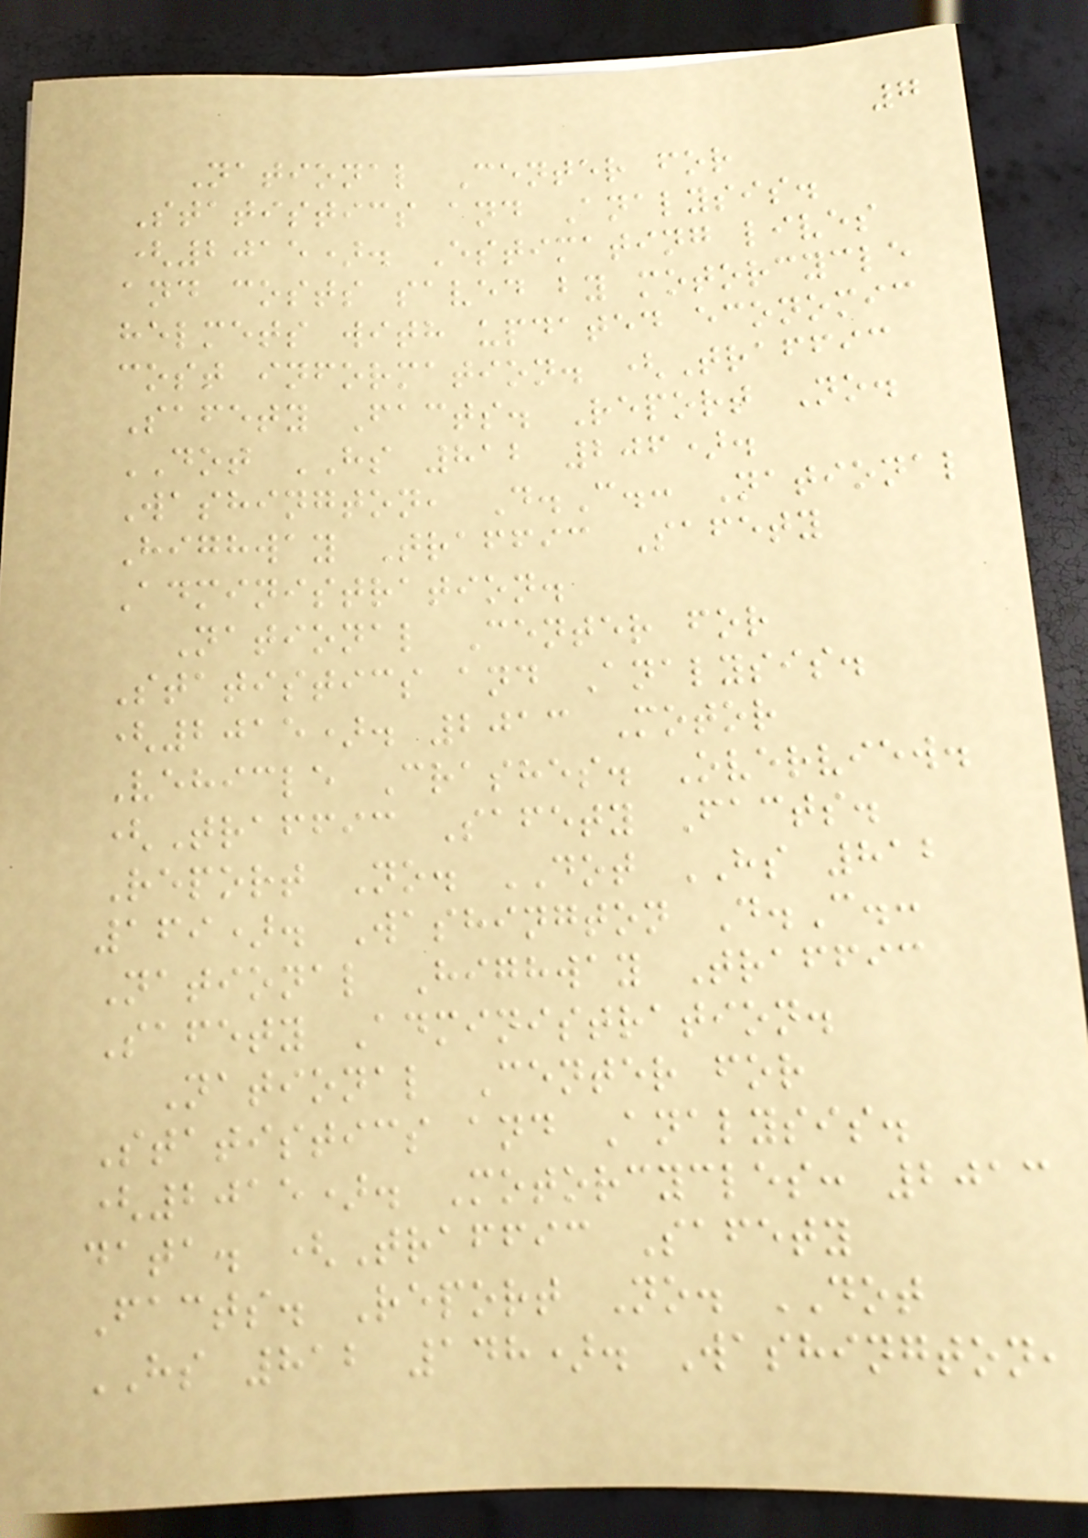7
National Center for
Statistics and Analysis.
(2015). Estimating lives
and costs saved by motorcycle
helmets with updated economic
cost information. (Traffic
Safety Facts. Report No.
DOT HS 812 206).
Washington, D.C.: National
Highway Traffic Safety
Administration.
National Center for
Statistics and Analysis.
(2015). 2013 Motor
Vehicle Crashes. Overview.
(Traffic Safety Facts.
Report No. DOT HS 812
169). Washington D.C.:
National Highway Traffic
Safety Administration.
National Center for
Statistics and Analysis.
(2015). Motorcycles: 2013
data. (Traffic Safety
Facts. Report No. DOT
HS 812 148). Washington,
